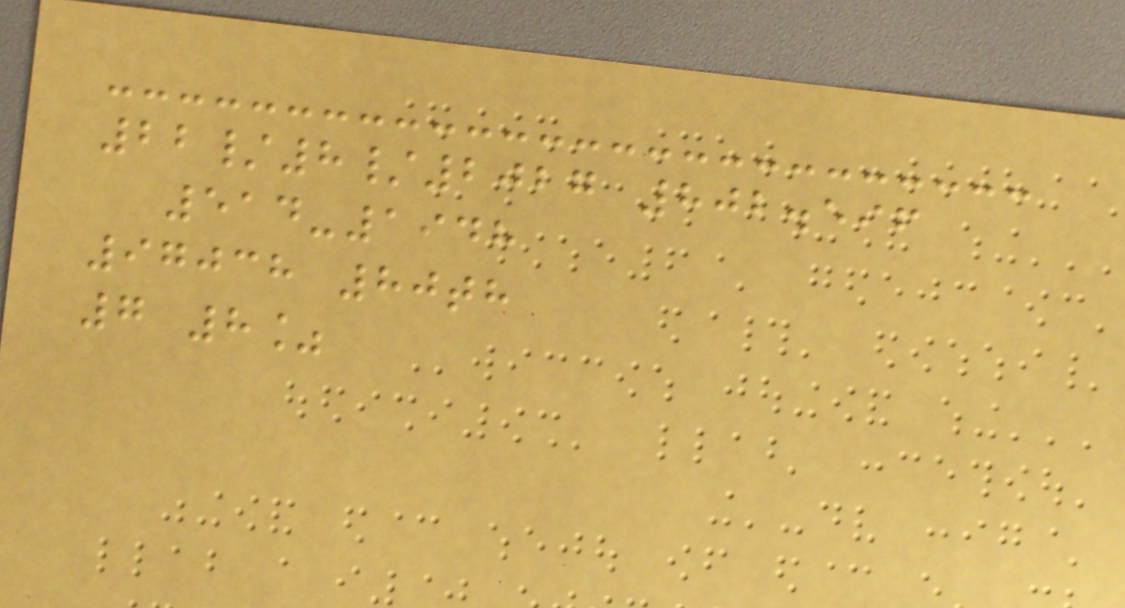22/8/2027 802.596
514-1948
97038 80th
7 8%
